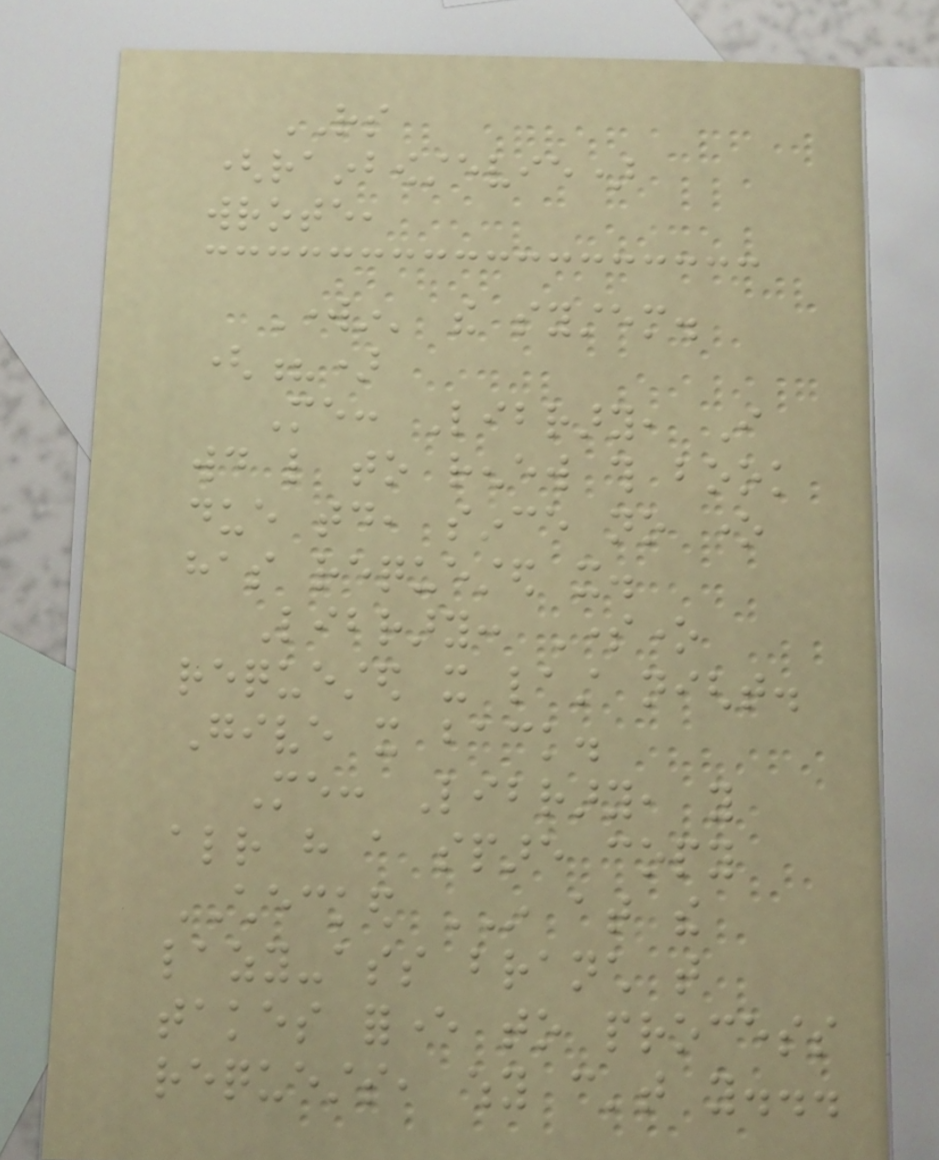RS
(rainbowstevie)
wrote,
Workin' the system.
(?)
Me: Library, I
would like to renew this book
due today, since no one
has requested it.
Library: Someone
requested it last night.
Give it back.
Me: Library, you
already have a spare copy
CHECKED IN at the
lazy-ass branch that
takes forever to process
requests, why can't you...
